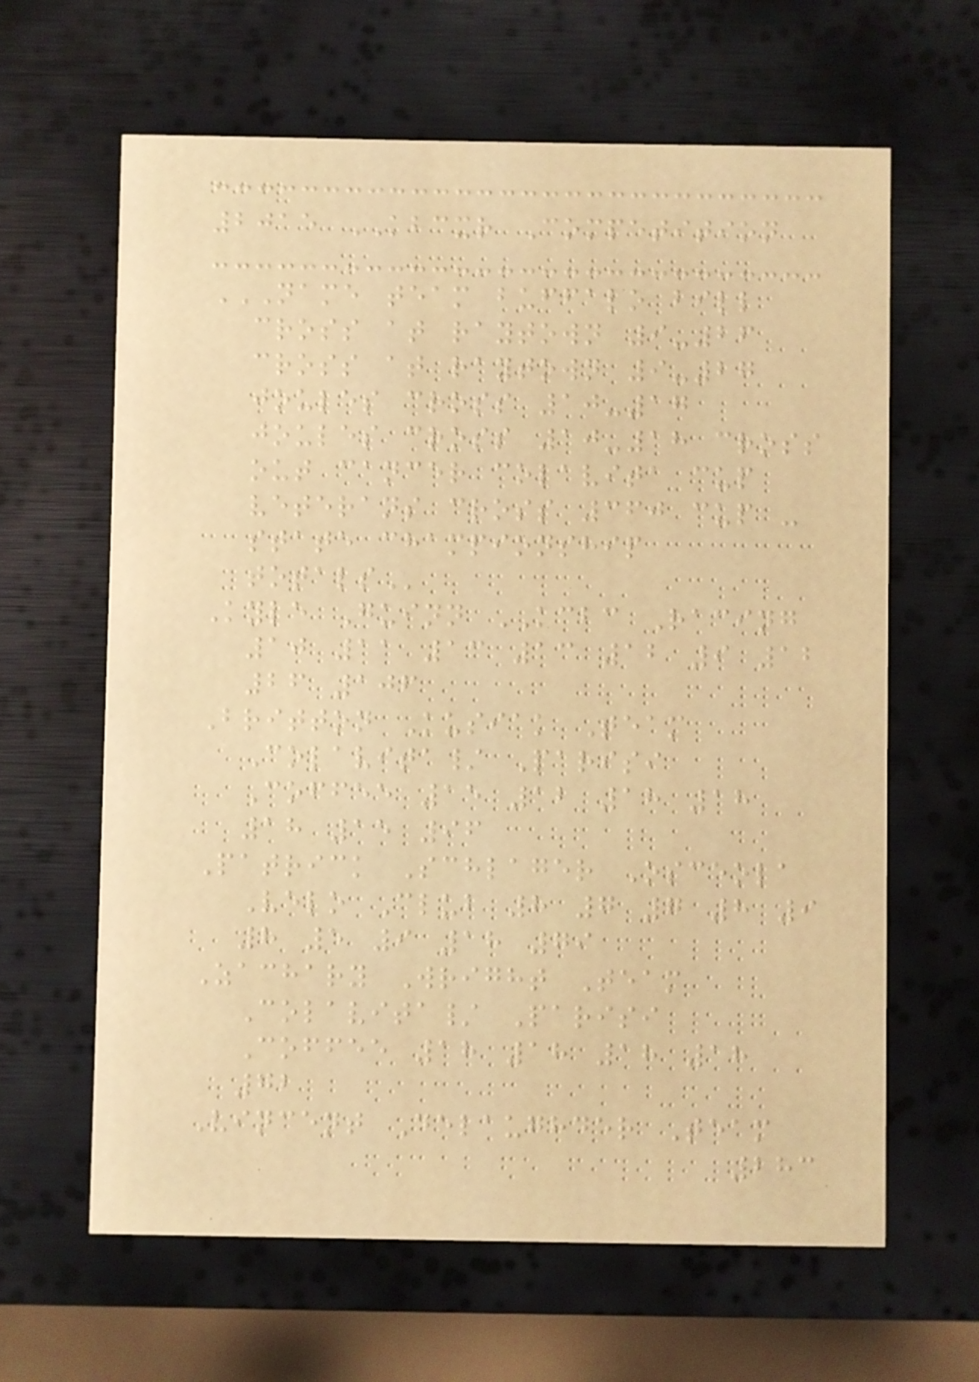2015 KBCXR Competition
NAME TEAM BUFFALO BILL
CROSS AT RAYTOWN 9-26
CROSS AT RAYTOWN 9-27
JOULES CROSS 10-17
JOULES CROSS 10-18 CROSS
OUT CANCER COLAVITA CUP
VETERANS CROSS 360 CUP -
STATE CHAMPIONSHIP
TOTALS
Kyle Guinn KCBC Racing
10 11 13 13 12 9 12
26 106
Britton Kusiak Team
Colavita/ Parisi
Coffee 15 12 18 18
18 15 96
Patrick Schlager Osceola
Velo Club 8 7 7 8 9
8 5 9 18 79
Zachary Wright Team
Colavita/ Parisi
Coffee 18 18 18 18
72
Vincent Delaughder Team
283
